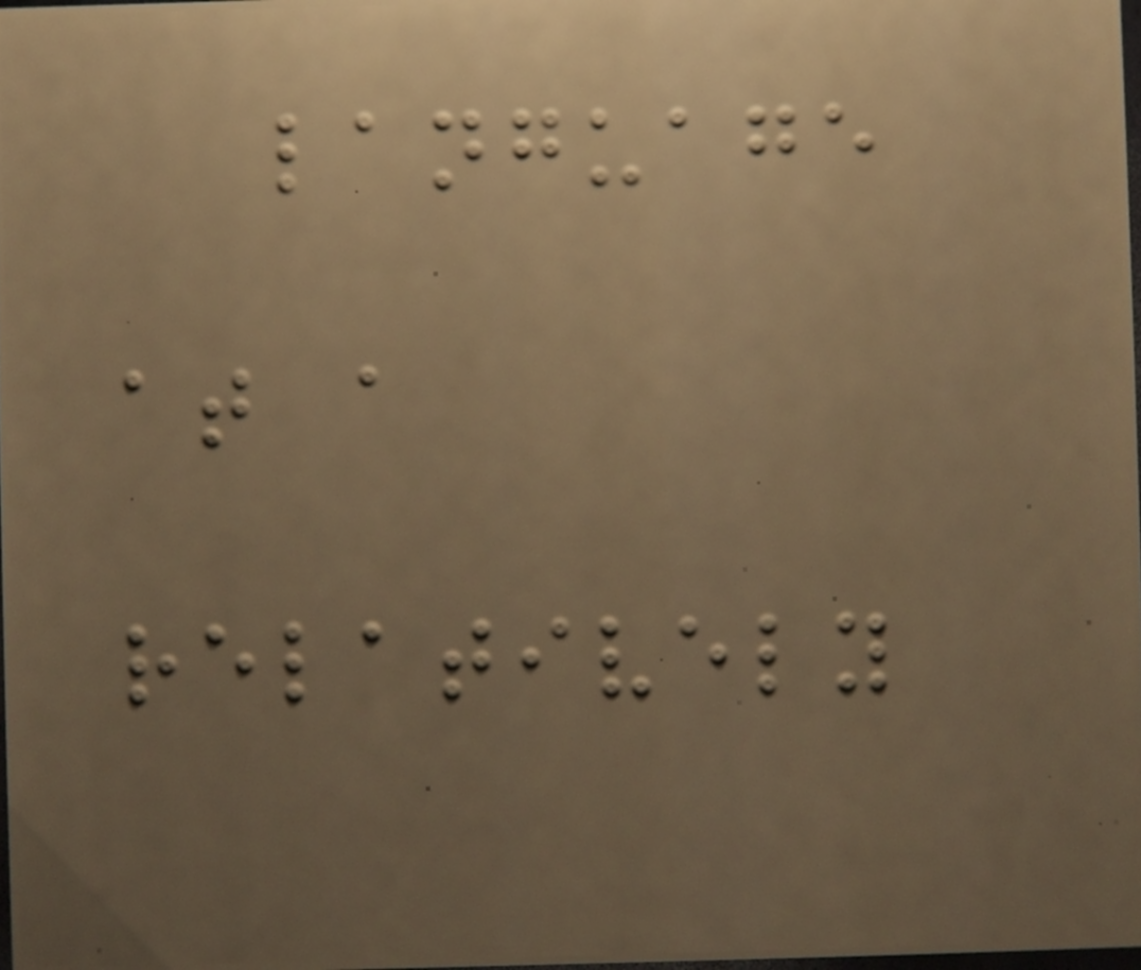language
at a
relatively
